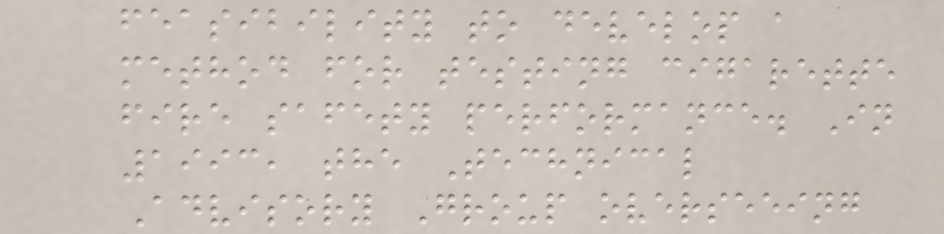feasibility to develop a
method for testing cigarette
fire safety performance. In
1993, the Technical
Advisory Group overseeing
